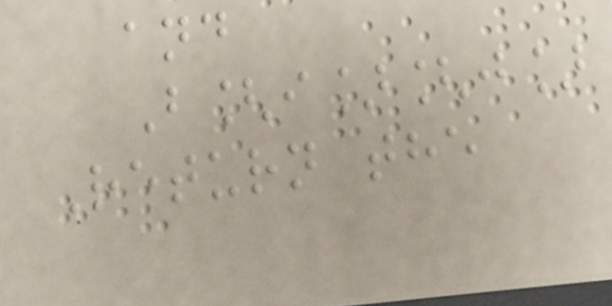and
B[i][j]
Return the
